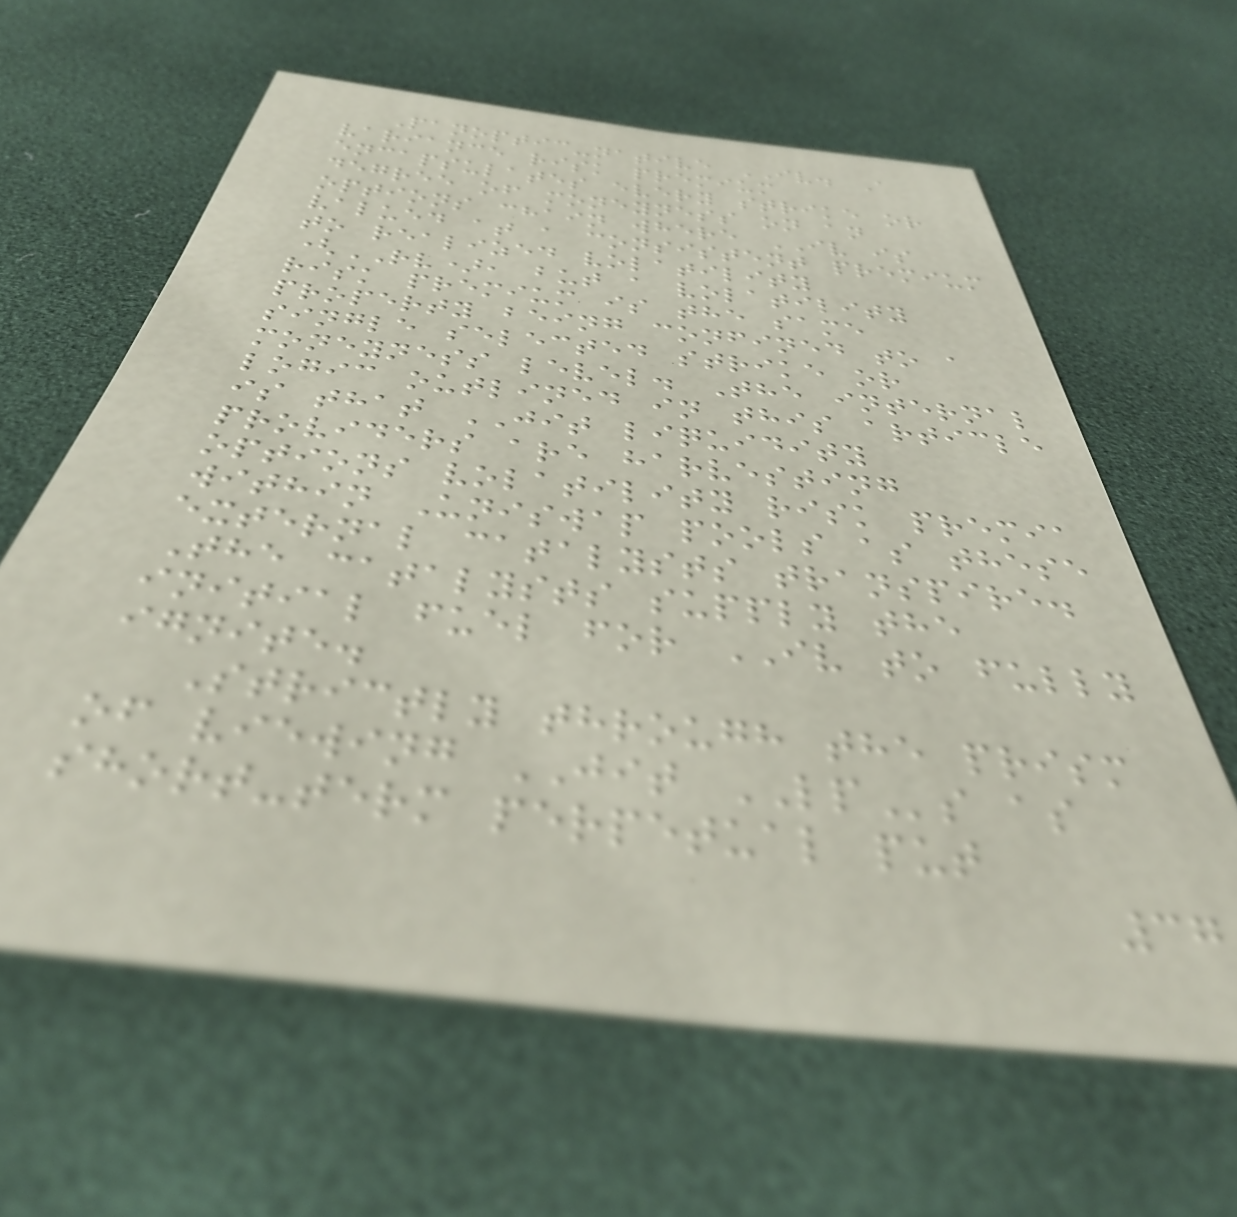Panoptic-native IV. A
variance risk premium
encapsulates every strike or
degree of moneyness on an
options chain where IV is
valued at a consistent premium
to realized volatility
(RV), but a volatility
risk premium is the same
property being confined to a
single selected strike or
moneyness level. The internal
logic outlined in this article
is that JIT liquidity
providers are harvesting
options volatility risk premia
within Uniswap pools as these
external catalysts transpire.
The catalysts supply the
initial fuel for IV to fully
ignite.
Strictly through the prism
of viewing JIT LPs as
short-term perpetual put
37
